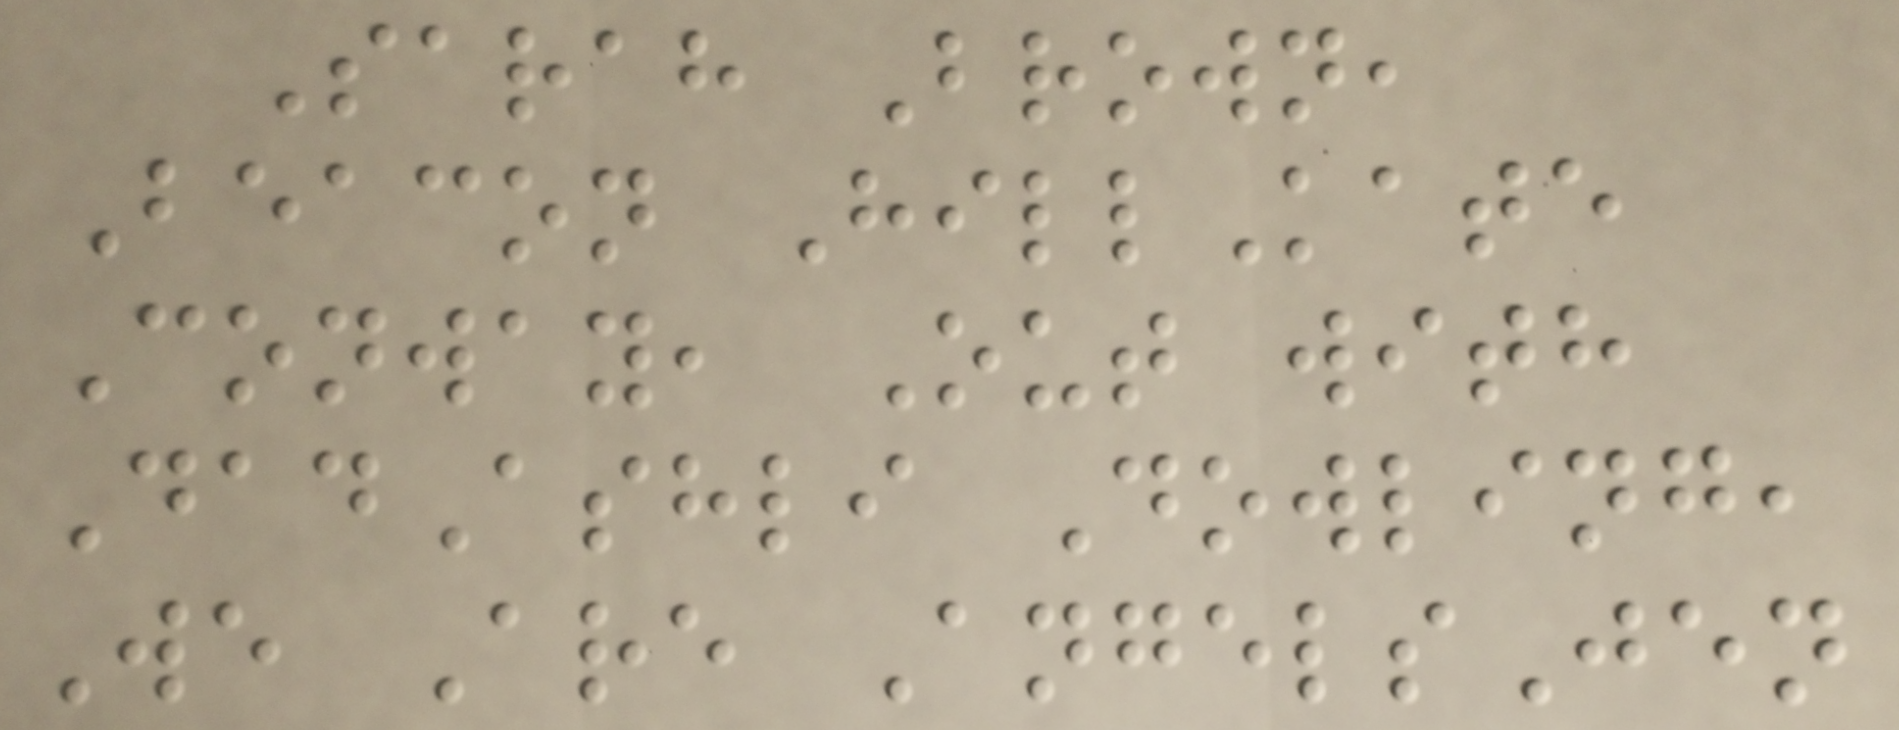Sarah Brown,
Beacon HillKate
Conway, Out with
DadAshli Dowling,
We Are AngelsJen
